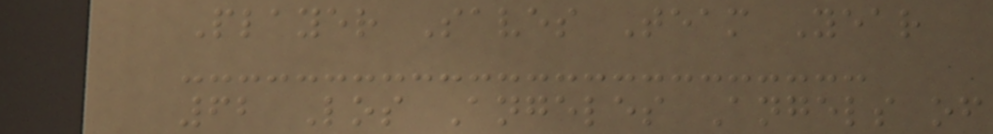Player Saves Team Year
62 Los Angeles Angels of
